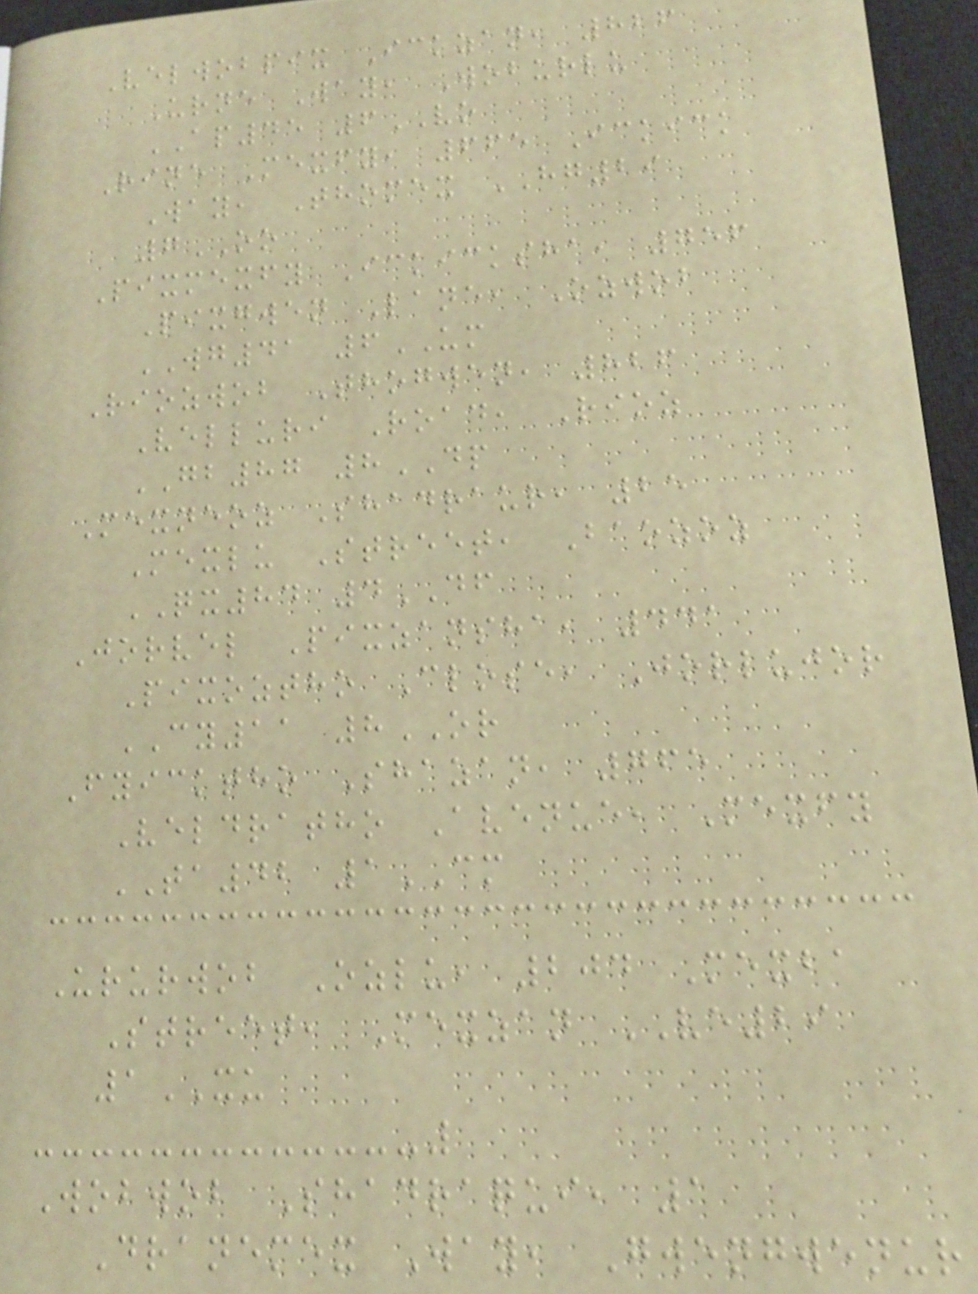Velwobpix Ickzan, 826
Urne Way, Woburlu
AP45 6VO
Rine Mexfy, 665 Ickick
Way, Thomex HG29
7OO
Pixmexfy Ickicksha, 756
Pixgwen Lane, Ozwob
WG41 6UM
Riozwob Thogwen, 826
Velluri Road, Rioz
GB87 8DP
Mexneoz Shadraur, 25
Mexlu Street, Baozoz
QX84 4DF
Jorvel Pixzansha, 441
Pixoztho Close, Jorlujor
CY11 8OR
Fyicktho Shazan, 765
Veldratho Avenue, Mexfy
TA42 1CM
Ururwob Ozlu, 204 Mexba
Street, Mexzan VE29
1XU
Wobwob Shadraqui, 1
Dranemex Way, Gwengwenur
